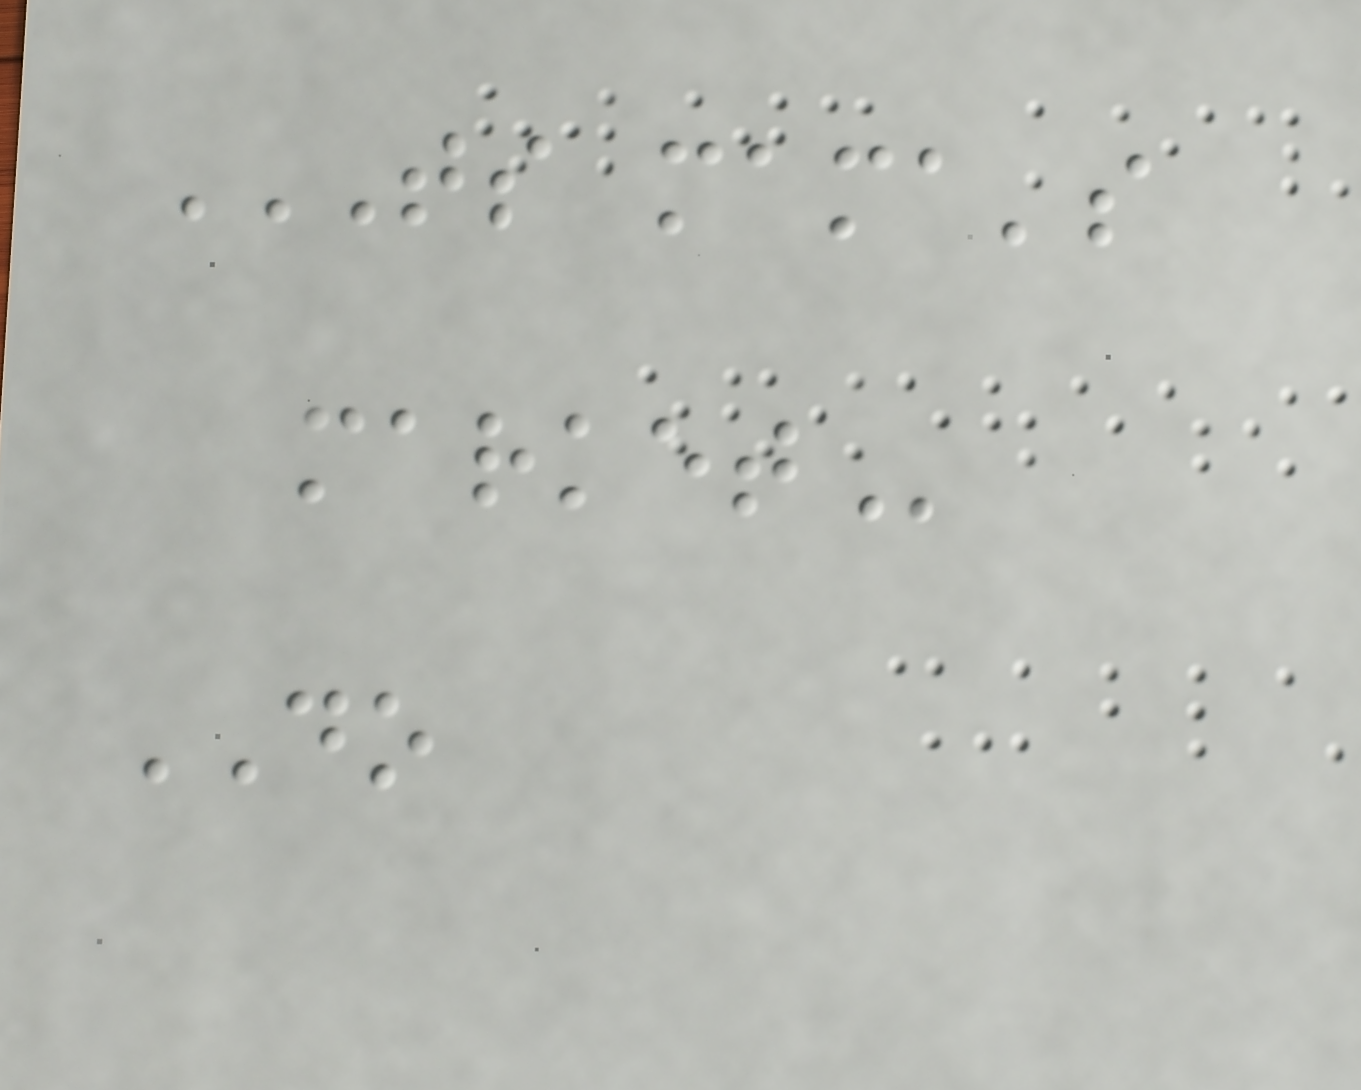TS MAMA'S
MARKET
DO
